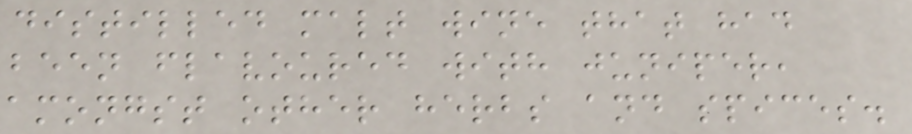distilled malt wine that had
been flavoured with juniper,
amongst other herbs and spices.
